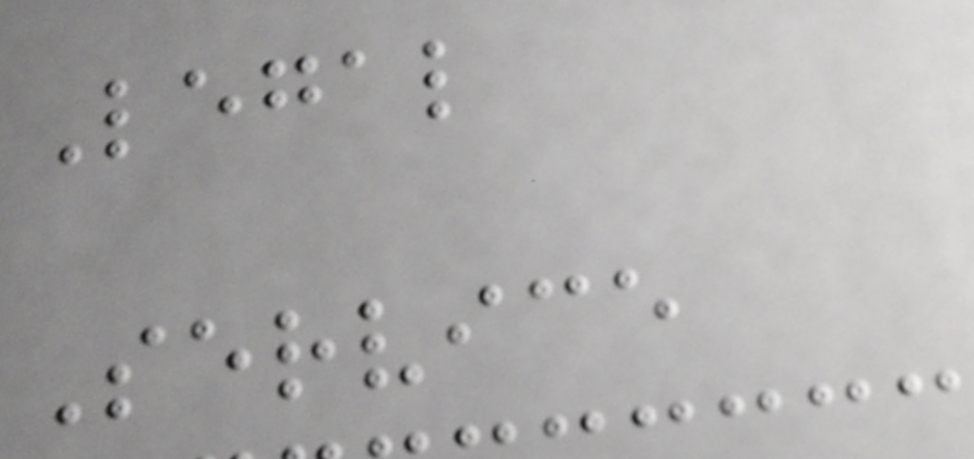Legal
Service
